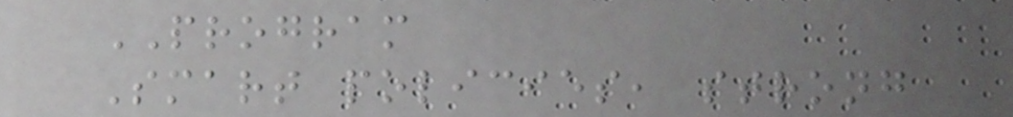PROGRAM
Smart policies, strong
